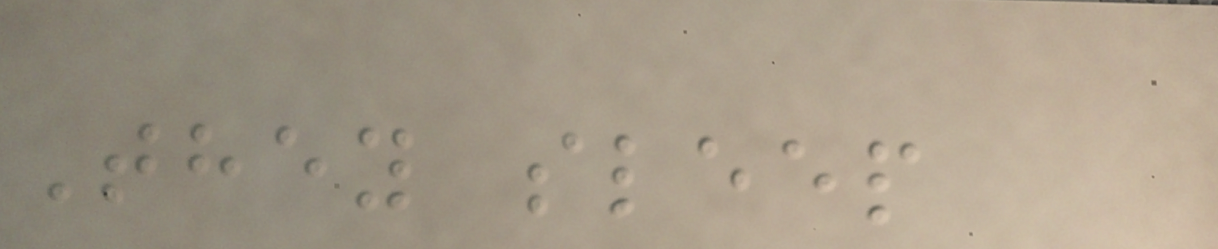They sleep
